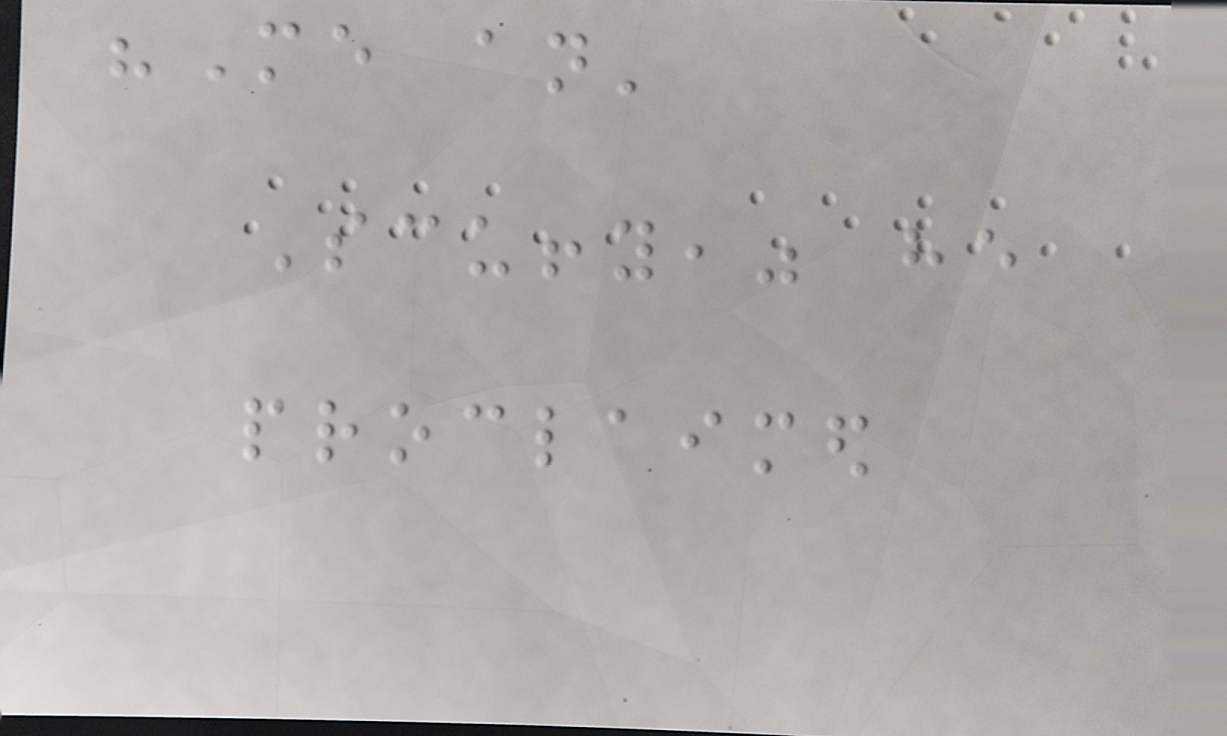"Me an'
Scuffy," he
proclaimed
